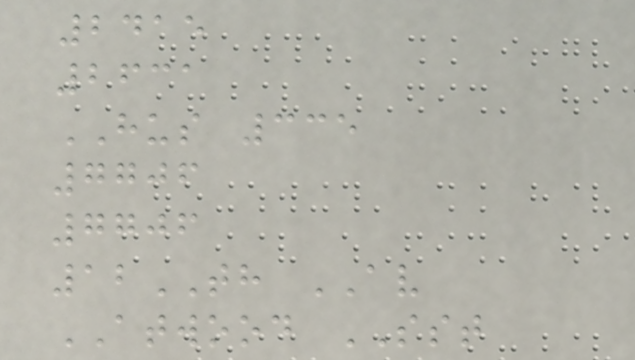2415
2631
HUS 335
7706
7706
12TH AV
ATWOOD SST
